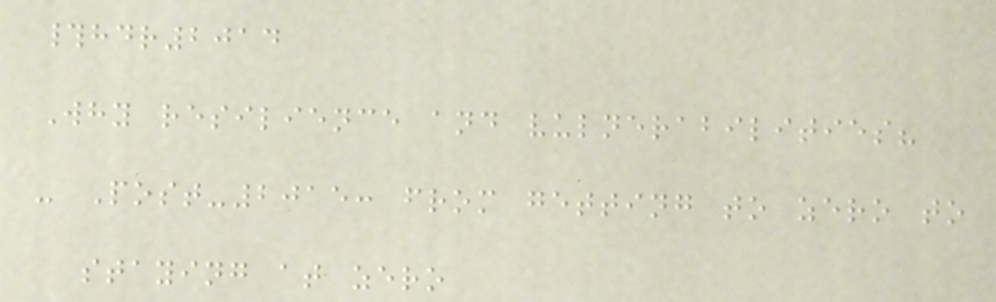#hdr2014
Why resilience and vulnerabilities?
- Post-2015: from getting to zero to
staying at zero
